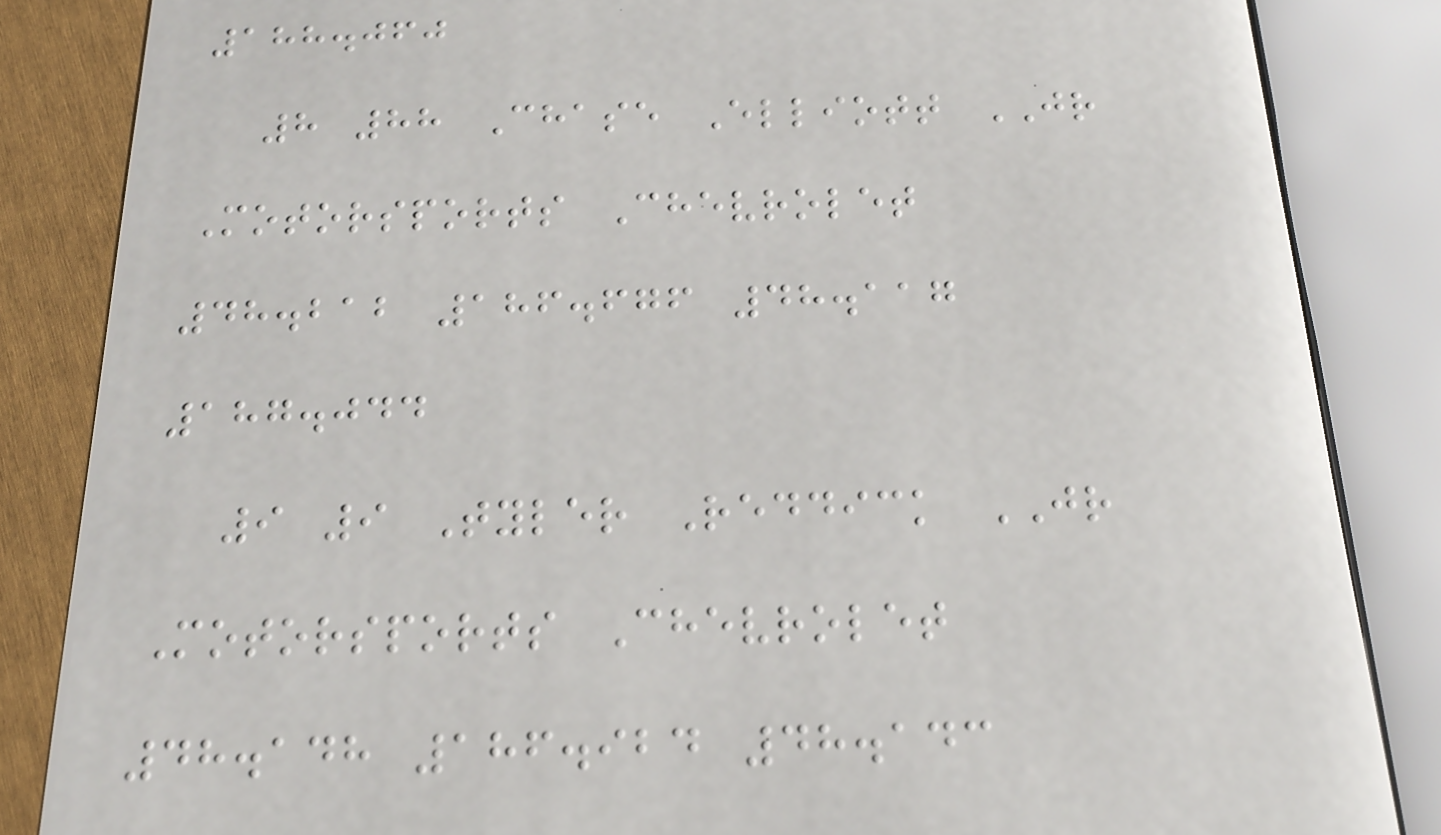188.060
8 88 Chase Elliott JR
Motorsports Chevrolet
48.212 186.676 48.117
187.044
9 9 Tyler Reddick JR
Motorsports Chevrolet
48.148 186.924 48.143
